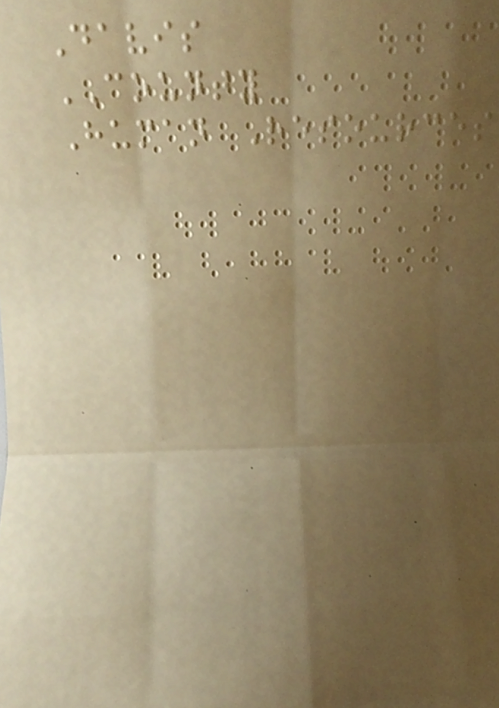Davis
COUNTY
Human Resources
